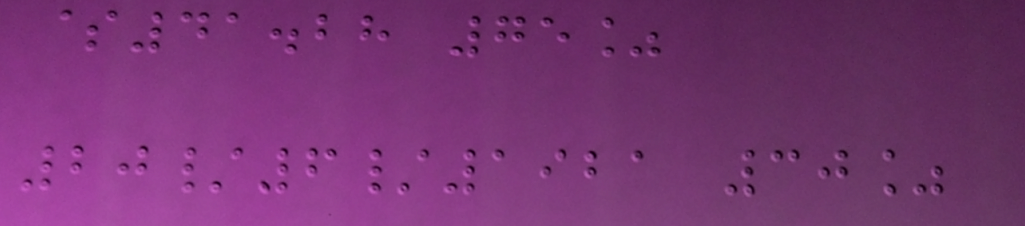$41.28 75%
20/6/1921 30%
